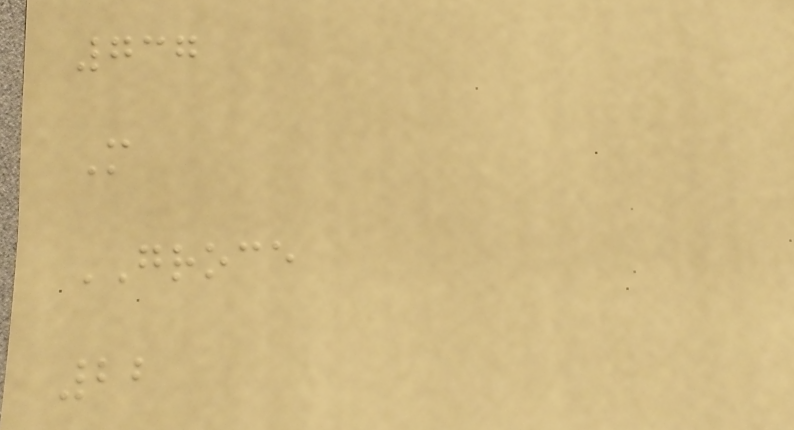737
M
GROCE
22
